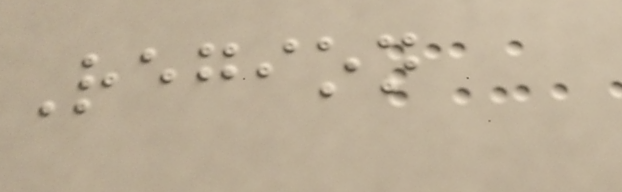Region
